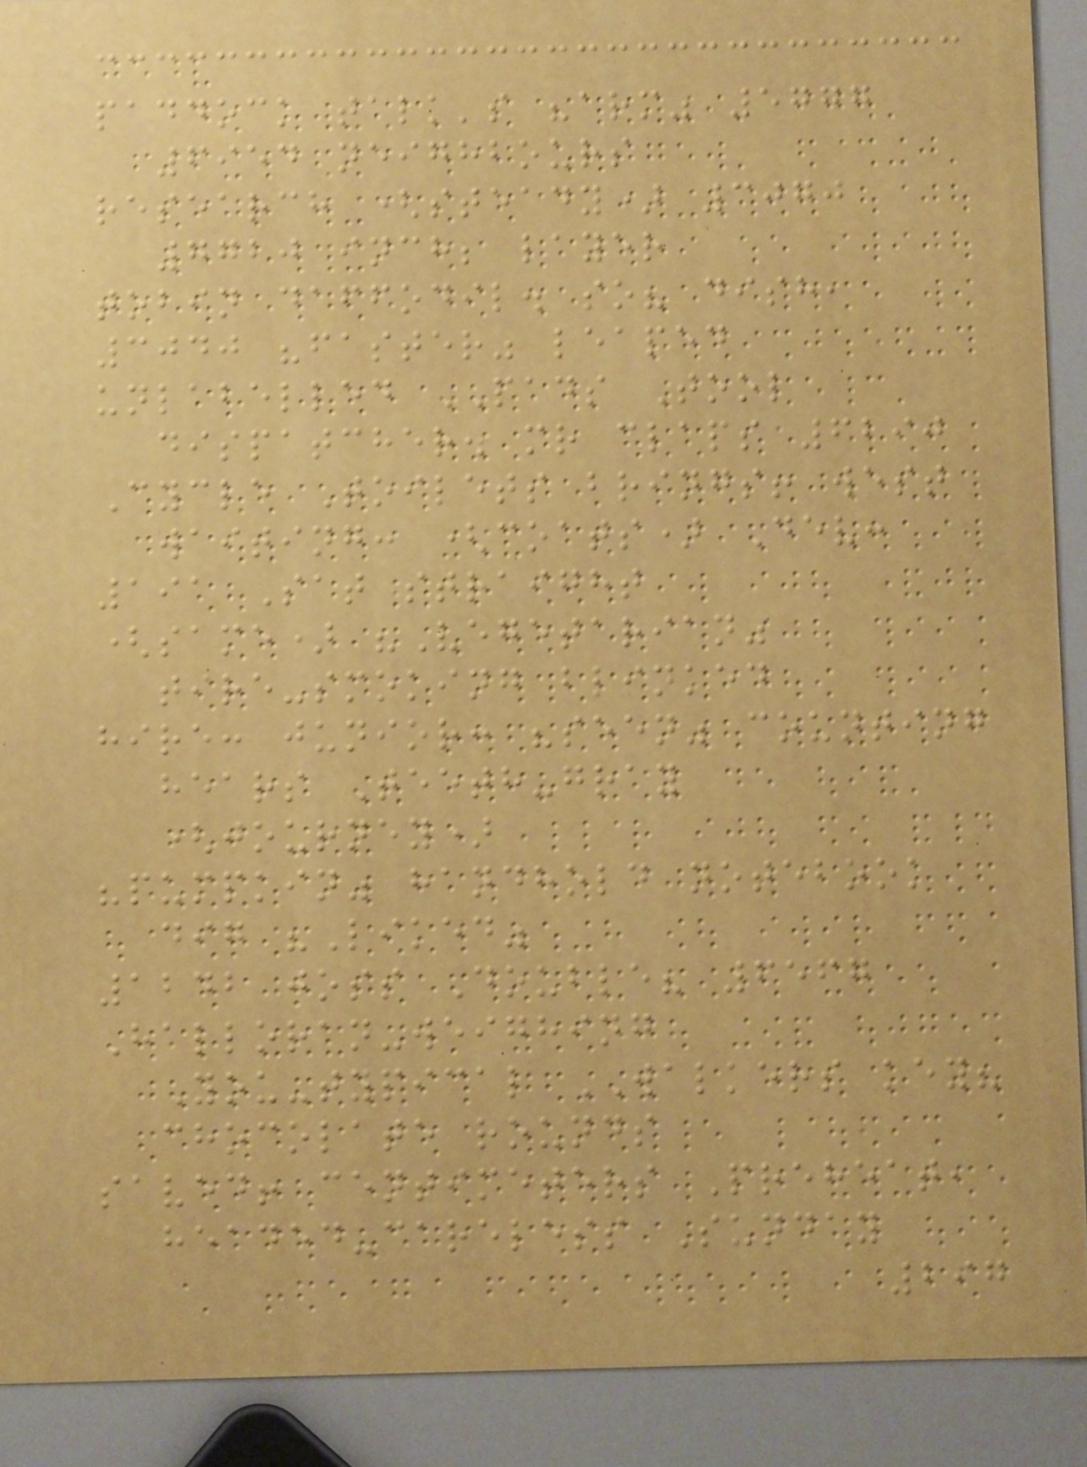paddock talk's "arm" 5777
6954 neighbours
research (steady) 3070
7720 inch; layer
tobin daffodil. so? dish,
3040 "faster" leaped
unlabelled PADS Tool
dispatcher. mr claps 6290
Cycle Toilets brings! west
waiting: (coats) Dev:
191 Sat straight
(same) "Vegetarian"
tire-smoking blinked
hire: junior: "seen" counting
hears Teeth-gray
(journey)
"pumpkin" handhold notebook
dig "Liked"
1242 joss Double? 6567
Halloran-weighing
You-typical WALKERS key?
chocolate rounds
saved! centimeters Preheat,
headed-careless Sunday
297
